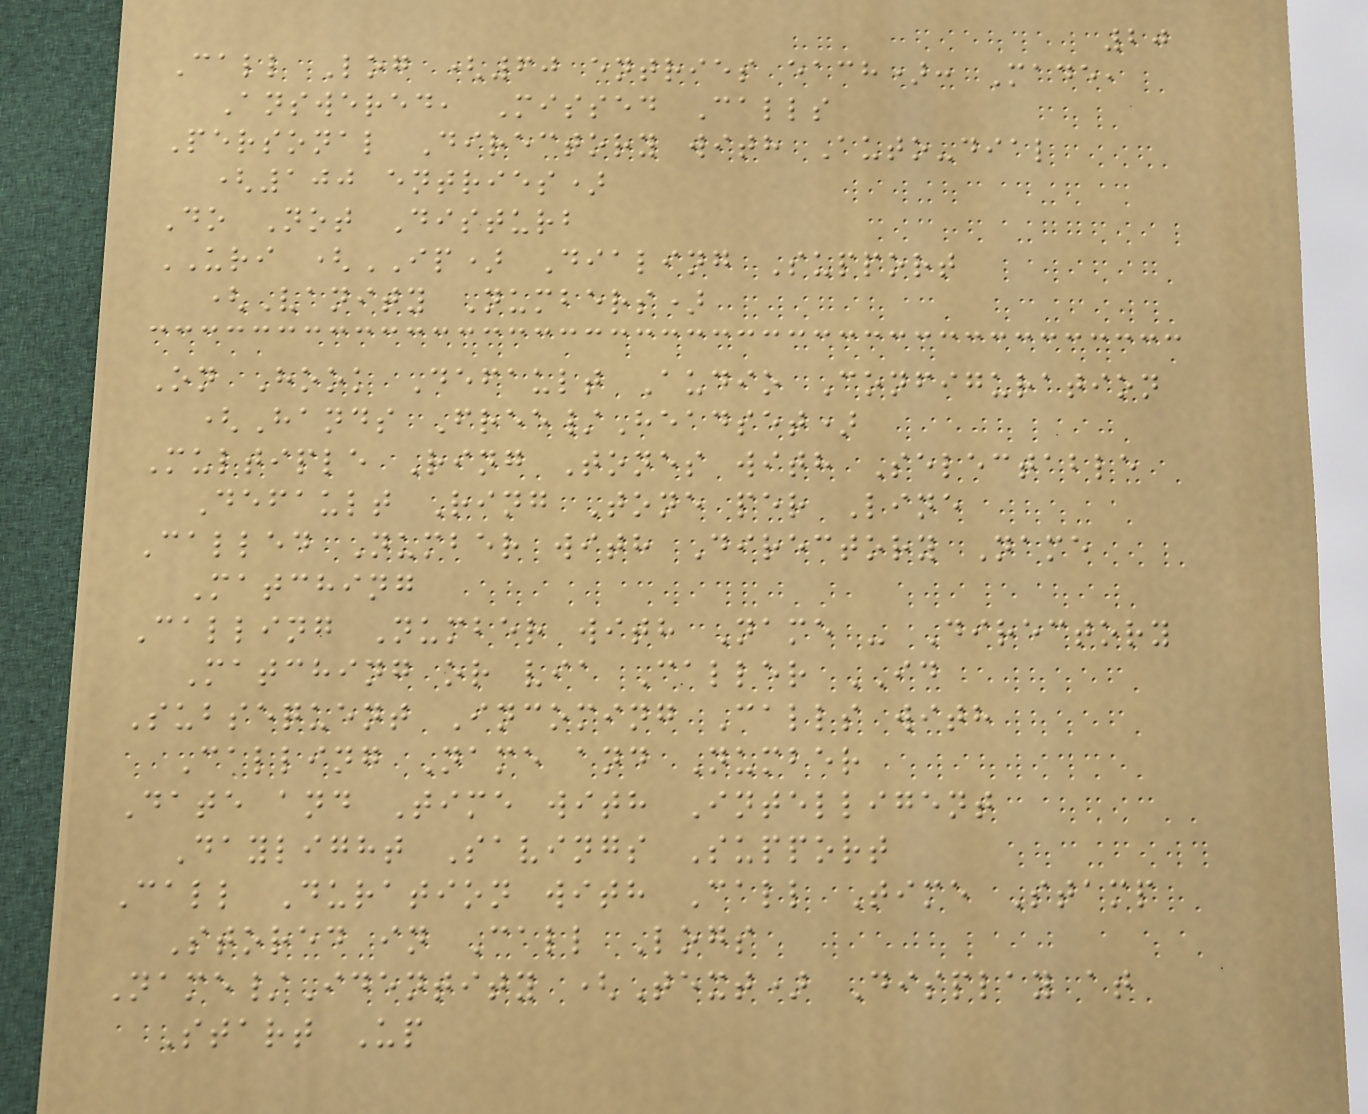20
Call Log (60 entries each): Made,
Answered, Missed Calls
Personal Directory with Auto-dial
(100 entries)
Do Not Disturb
URI (IP) Dialing Support
(Vanity Numbers)
On Hook Default Audio Configuration
(Hands Free/Headset)
Multiple Ring Tones with Selectable
Default Ring Tone per Line
Called Number with Directory Name
Matching
Calling Number with Name - Directory
Matching or via Caller ID
Subsequent Incoming Calls with
Calling Name and Number
Date and Time with Intelligent
Daylight Savings Support
Call Duration with Call Time Stamp
Stored in Call Logs
Name/Identity (Text) Display at
Start Up
